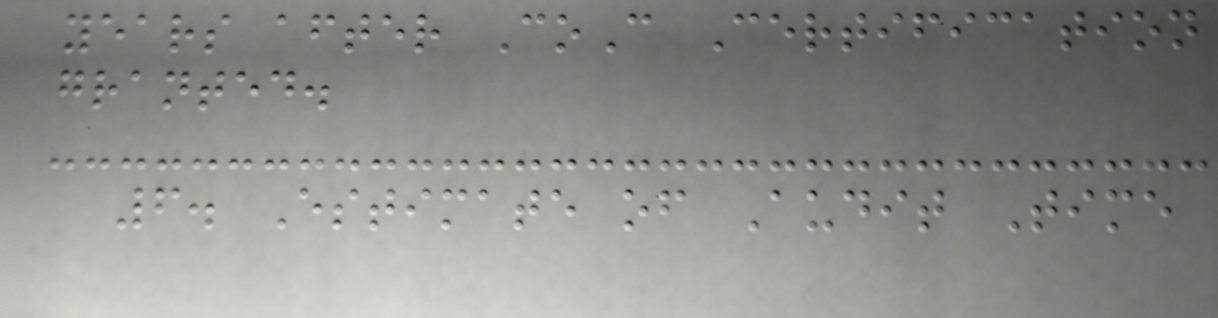years after CoC Certification
granted.
6. Estimate of Audit Time
